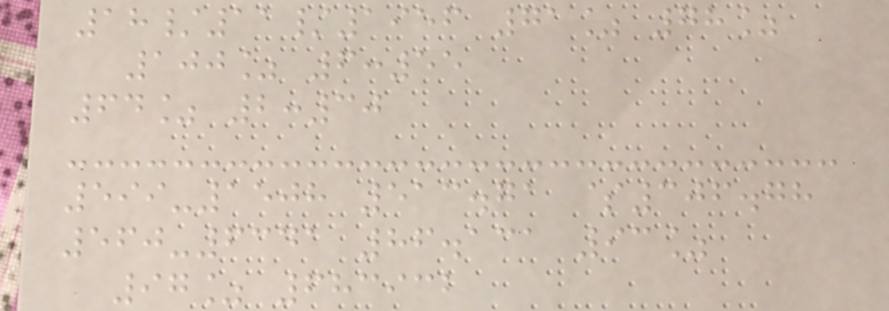18/11/1956 71% 78%
100% 6:55
64% 2:30
599-1508 513.71 $306.78
560-6341 86.131 93%
97% 683932
